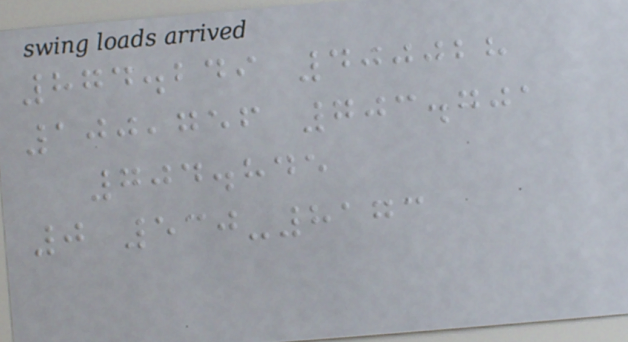874.249 400028
100,756 703.701
704.845
0 530-8173
